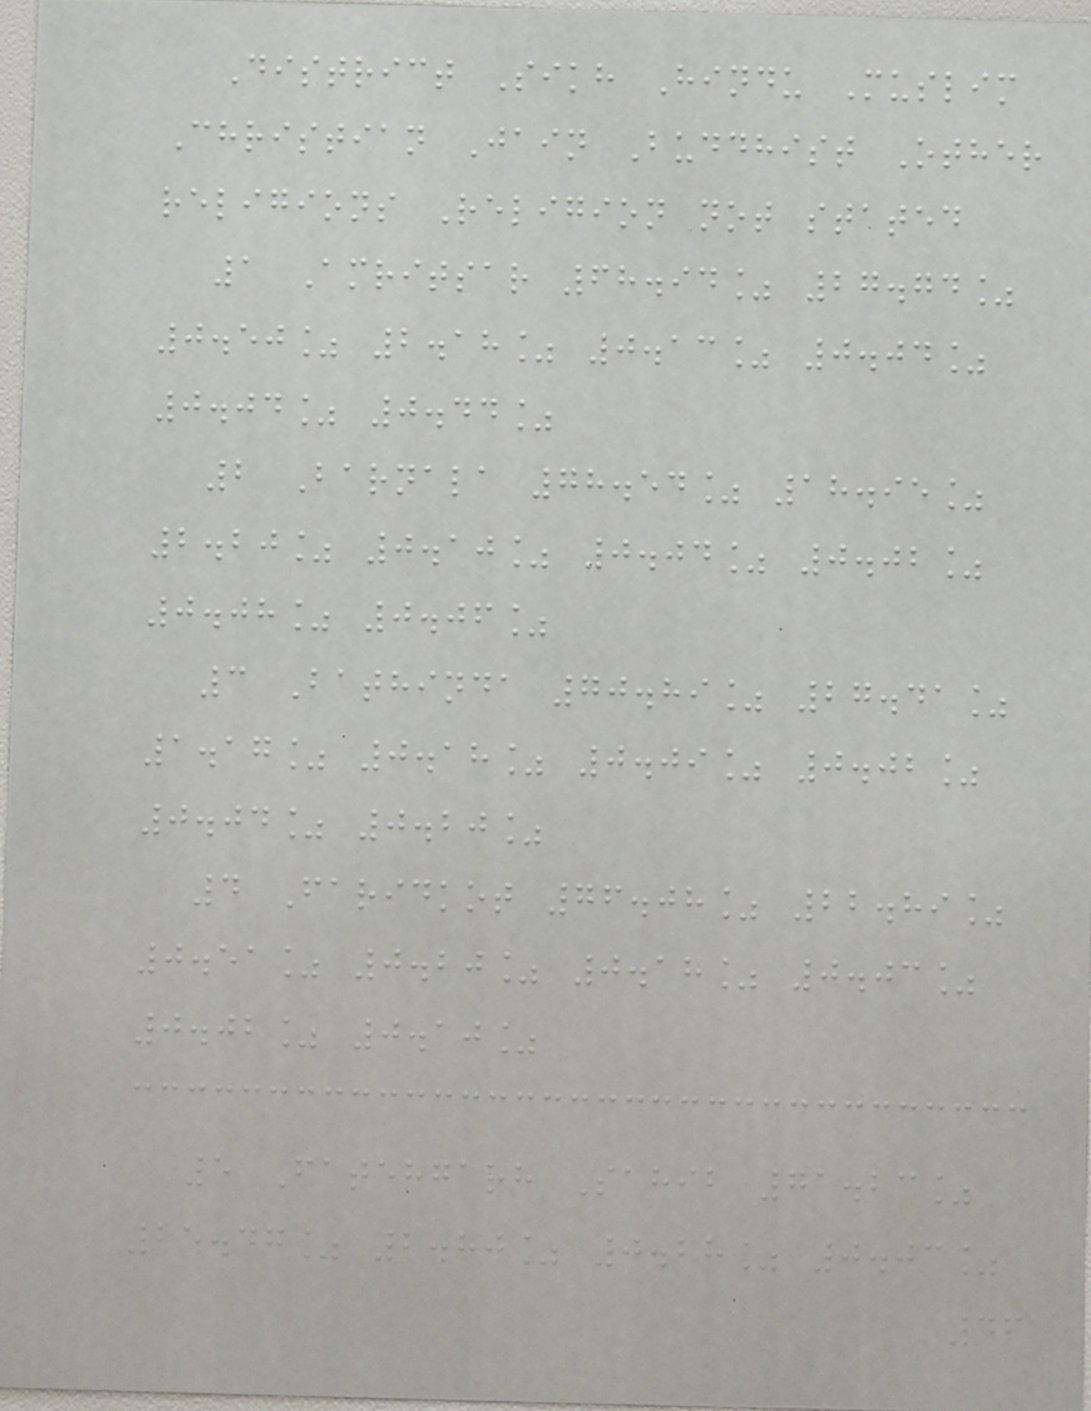District Sikh Hindu Muslim
Christian Jain Buddhist Other
religions Religion not stated
1 Amritsar 68.94% 27.74%
0.50% 2.18% 0.13% 0.04%
0.04% 0.44%
2 Barnala 78.54% 18.95%
2.20% 0.10% 0.04% 0.02%
0.08% 0.06%
3 Bathinda 70.89% 27.41%
1.17% 0.18% 0.09% 0.02%
0.04% 0.20%
4 Faridkot 76.08% 22.89%
0.51% 0.20% 0.18% 0.03%
0.02% 0.10%
5 Fatehgarh Sahib 71.23%
25.47% 2.80% 0.28% 0.03%
46
